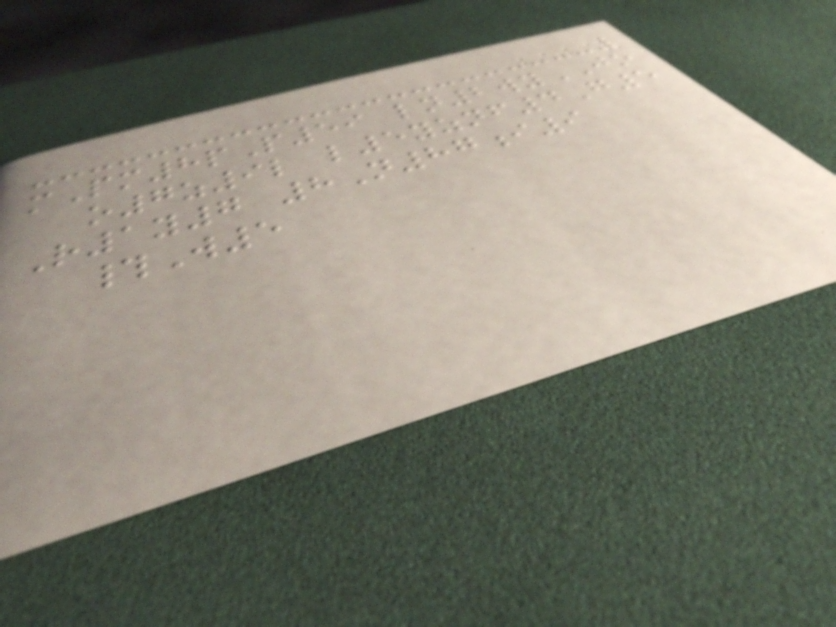mPm8pP59 ln2wyJO
o7z9l l5yznf4G5
R1y7 8N87i9
#W5
